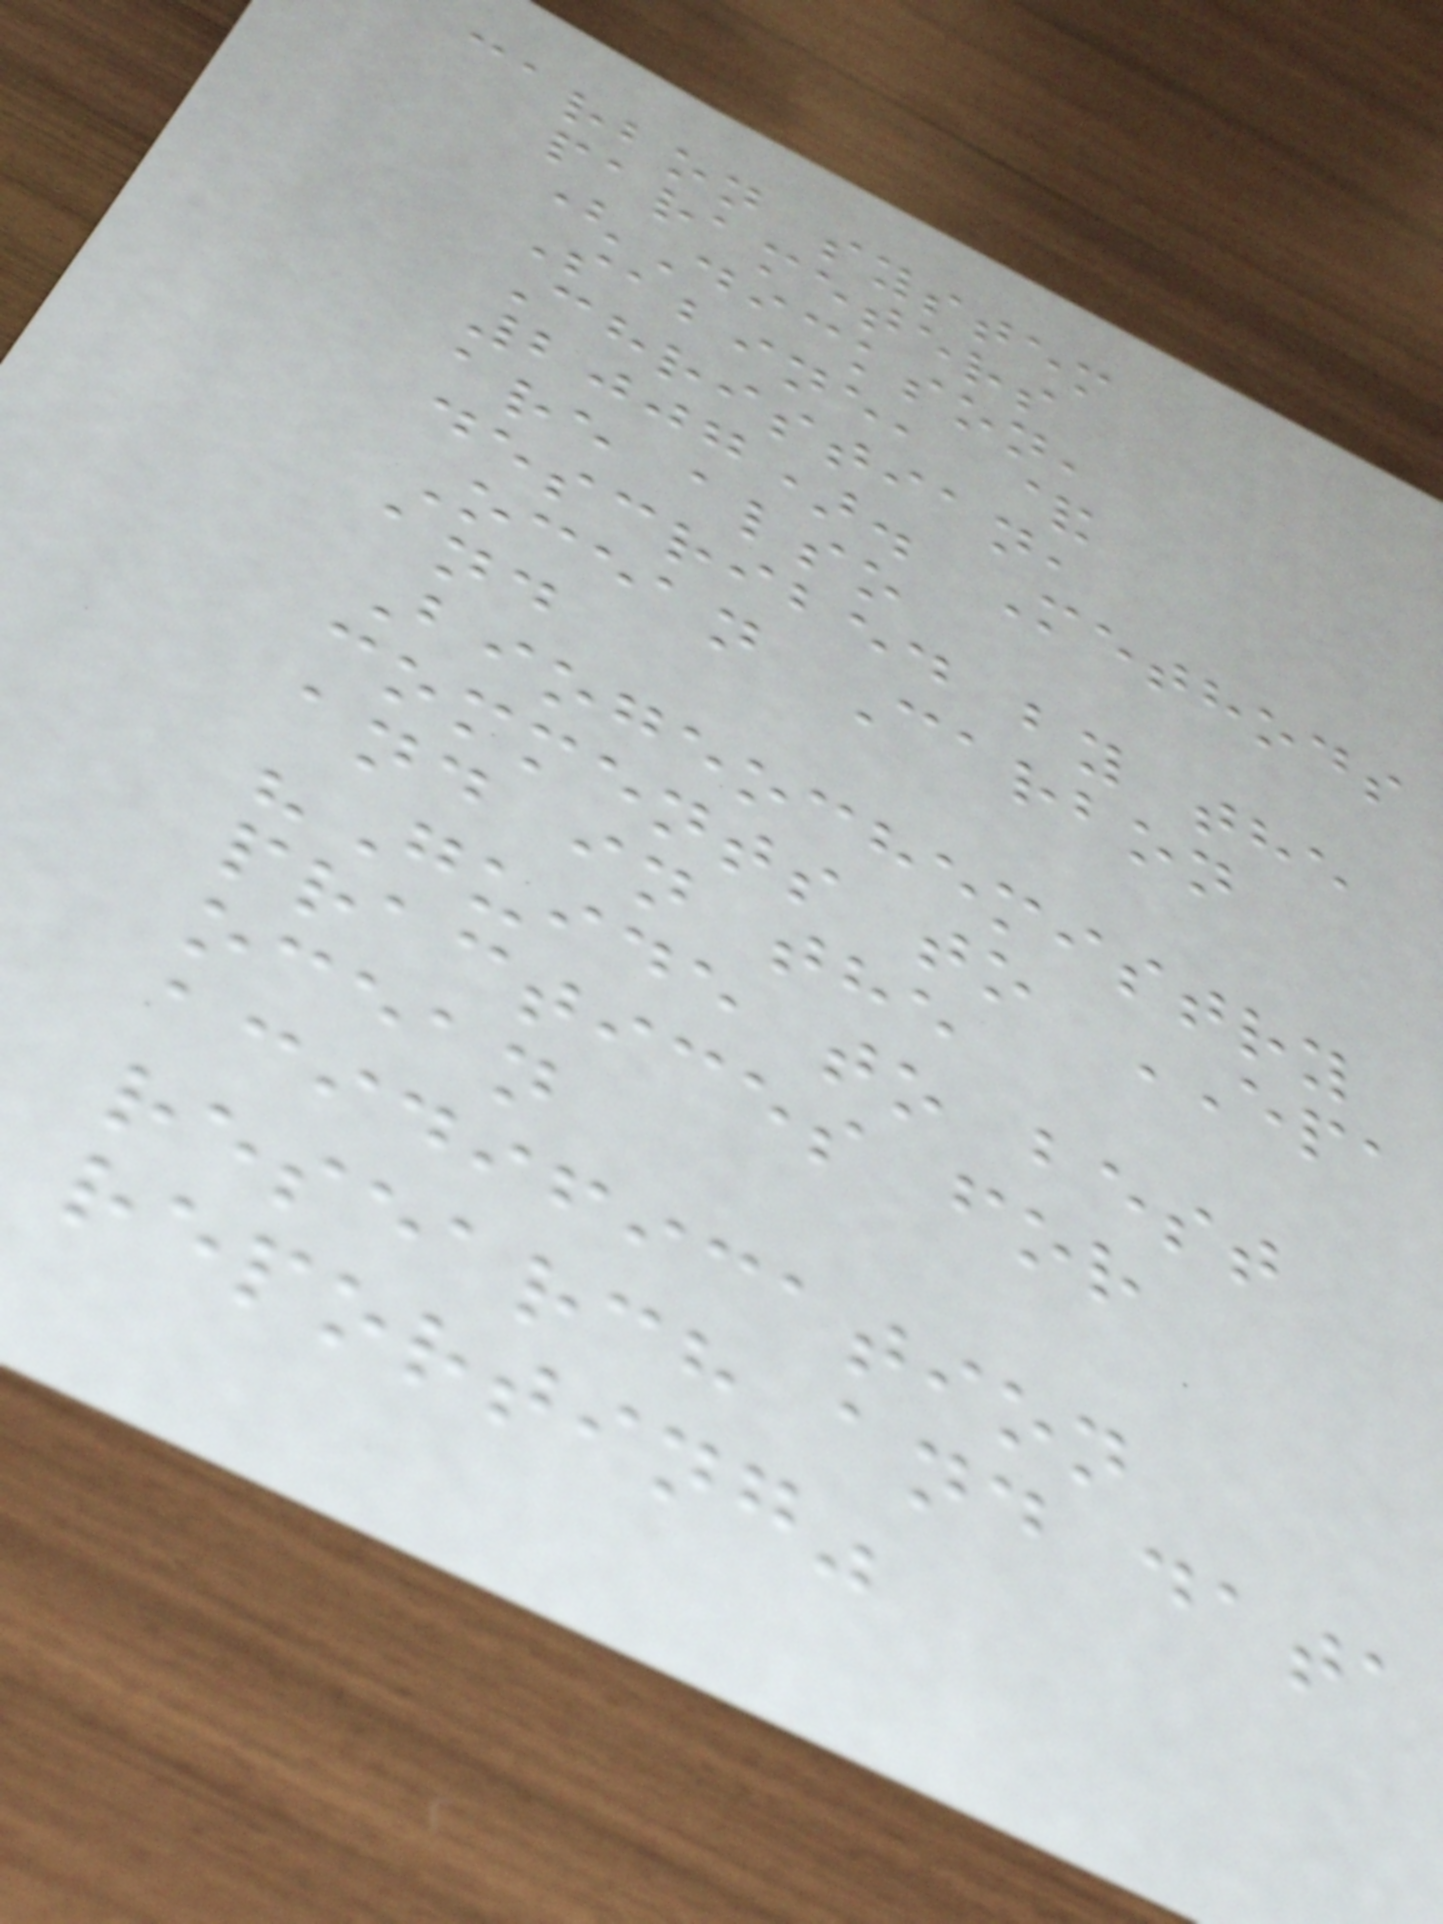carbon system
parameters
(Dickson,
Sabine, &
Christian,
2007). Methods
are also
described by the
Ocean Carbon
and
Biogeochemistry
comments to EPA
and in the
"Guide to best
practices for
ocean
acidification
research and data
reporting"
